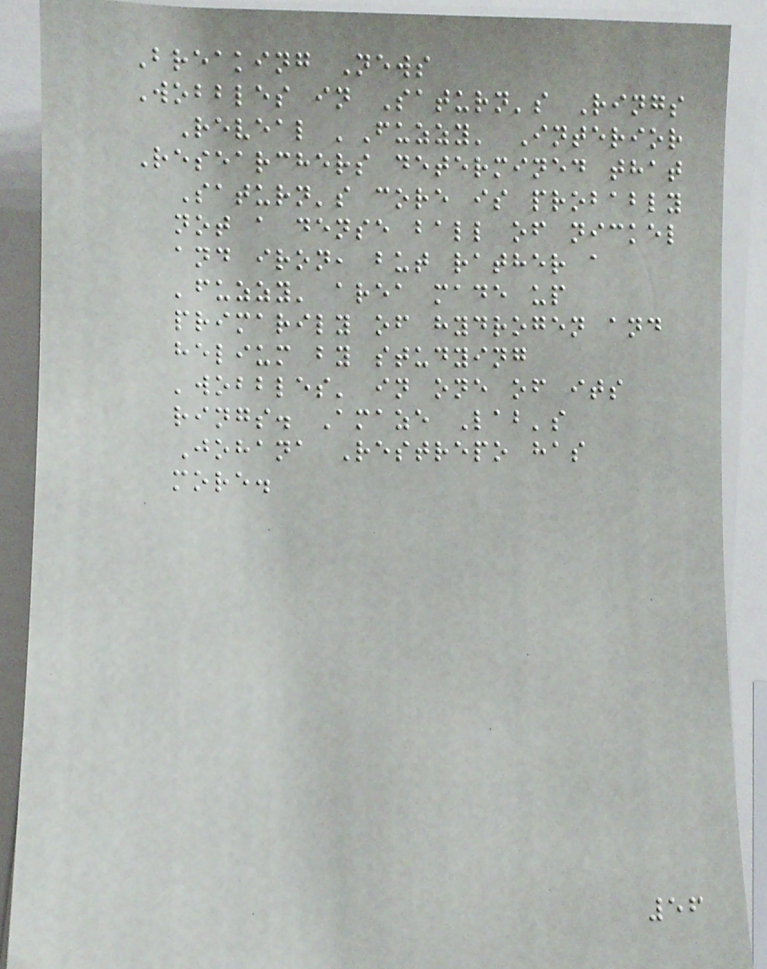Breaking News
Wobbles in Saturn's Rings
Reveal 'Fuzzy' Interior
Researchers determined that
Saturn's core is probably
not a dense ball of nickel
and iron, but rather a
'fuzzy' area made up
primarily of hydrogen and
helium by studying
'wobbles' in one of its
rings. Amaze Lab's
Johana Restrepo has
more.
56
